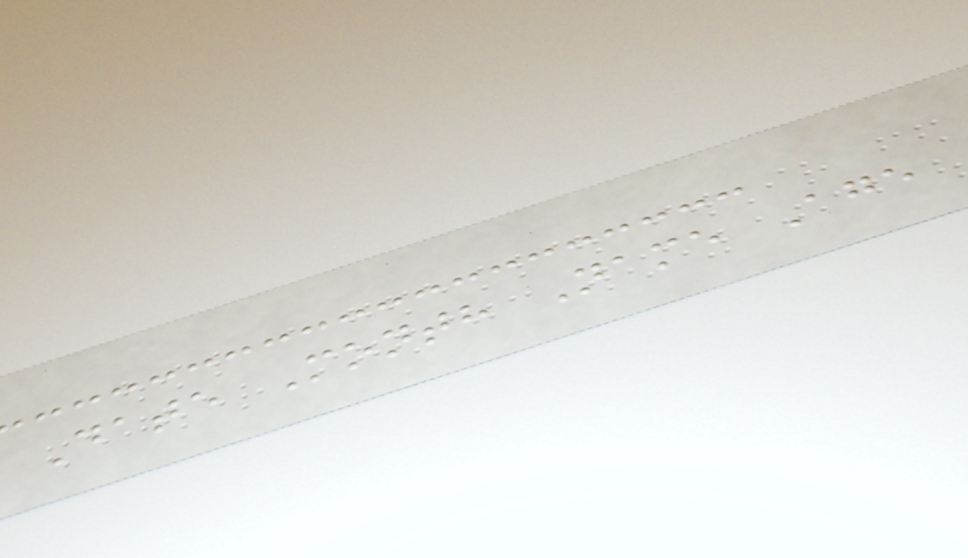Date Month Name Age
